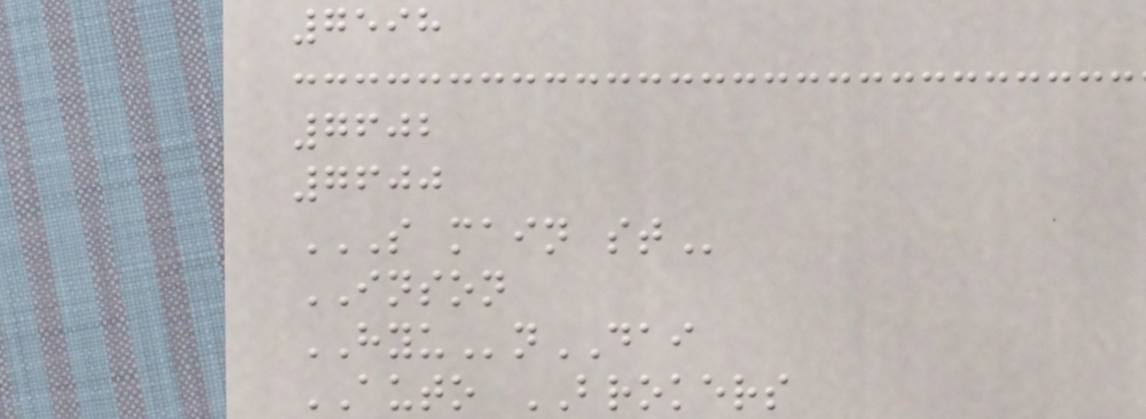7598
7602
7600
S MAIN ST
INSON
HYUnDAI
AUTO BROKERS
